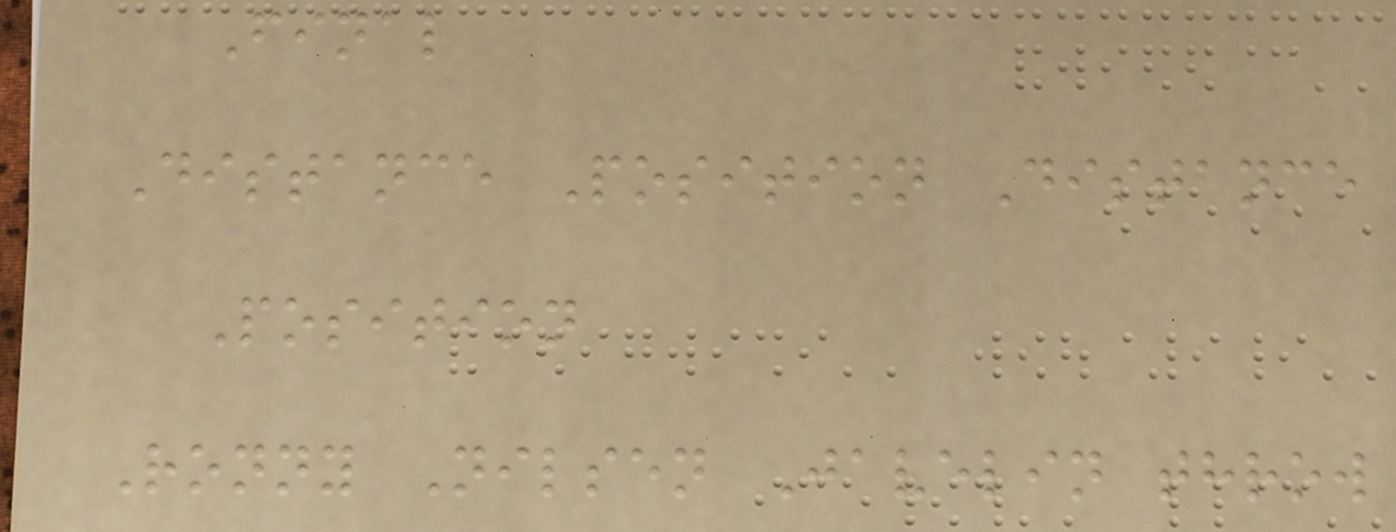Final
Distance Position Distance
Position
Ronny Nilsen Javelin throw
